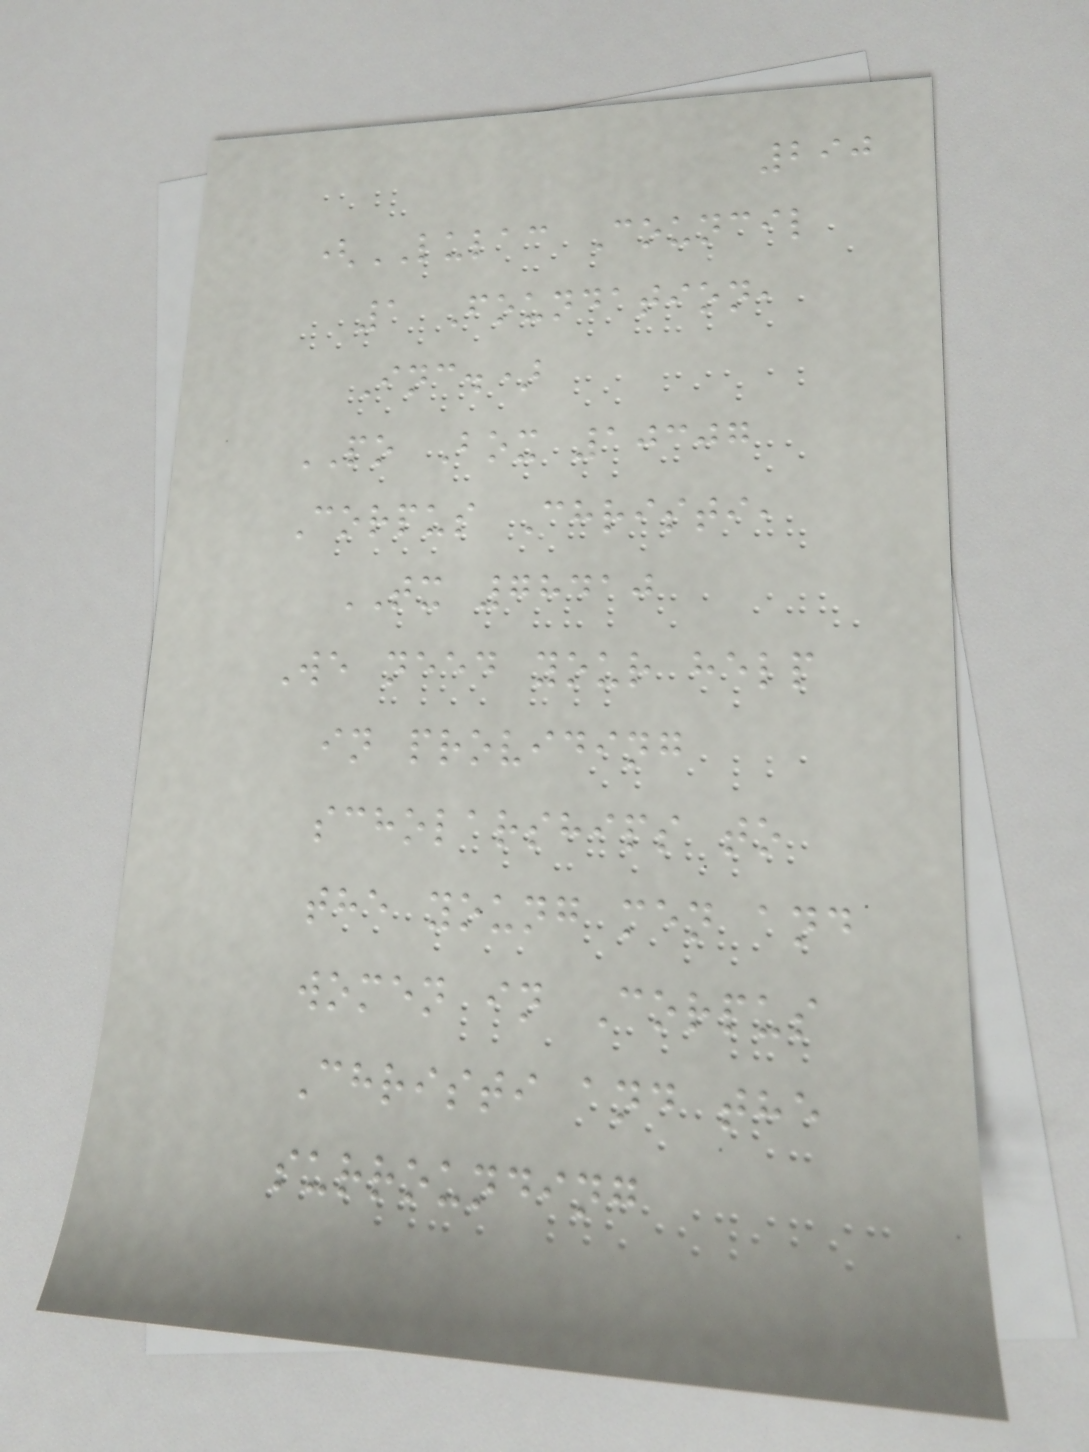290
(LULAC Council
1 Foundation,
Inc.)
PO Box 10307
Corpus Christi,
TX 78410
We need your help
in providing
scholarships to
the young men and
women in Corpus
Christi and the
surrounding
